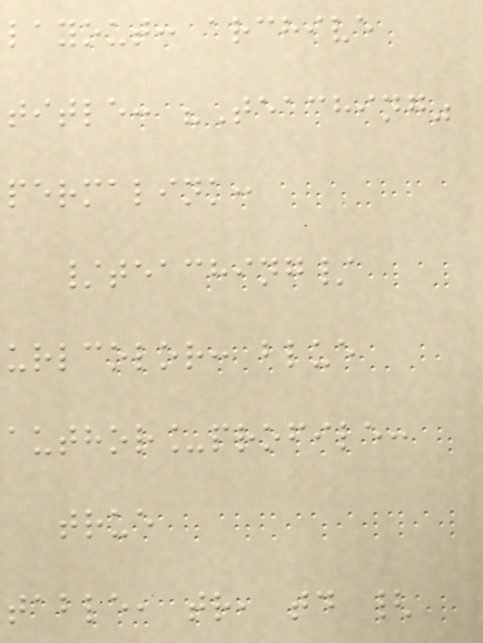layout: archive
title: "Teaching"
permalink:
/teaching/
urlcolor: blue
author_profile:
true
table, tr, td {
